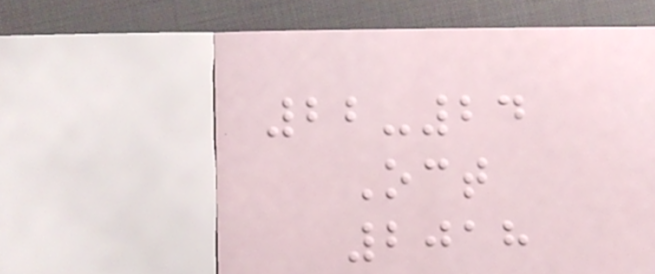22-24
Oct
2018
